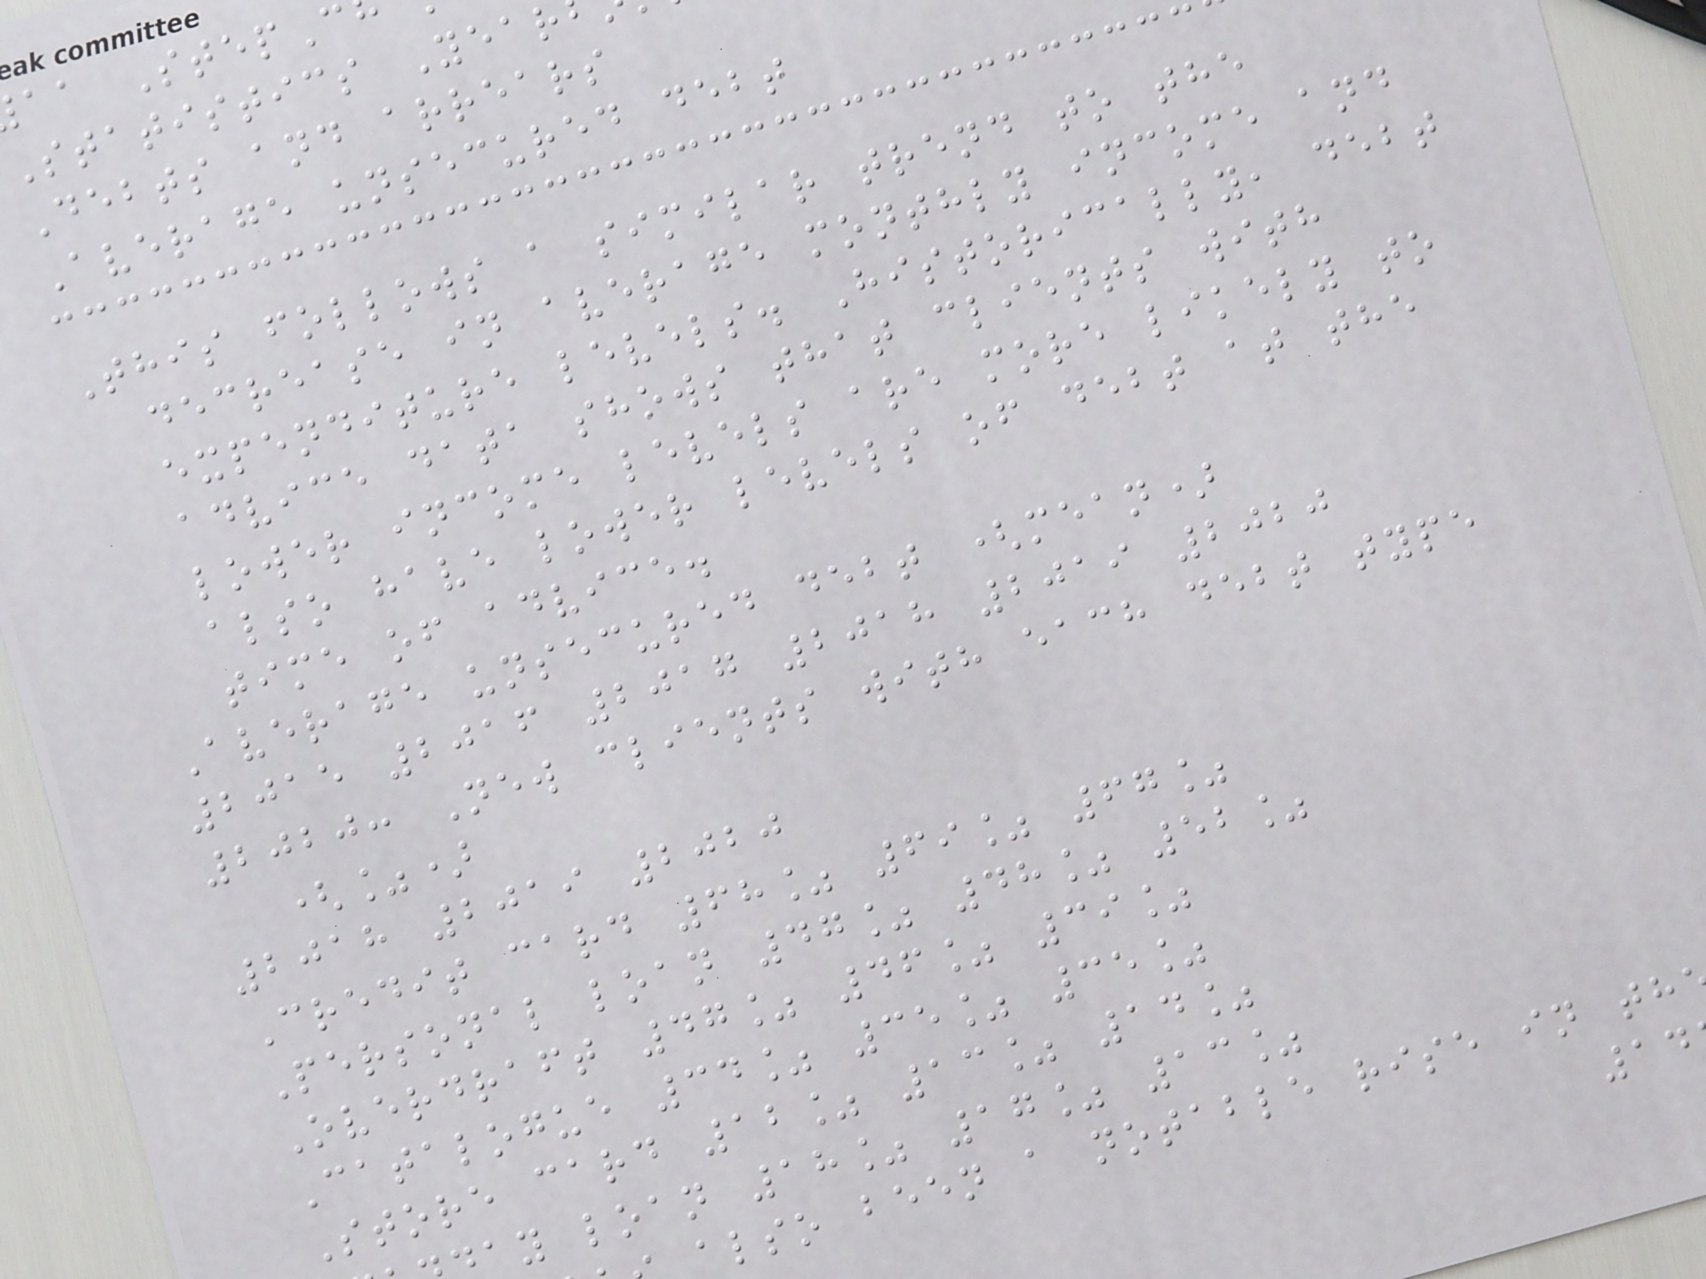aa StepC
Statistics Year
Debts and arrears
Average unsecured debt
This follows a similar trend to the
decrease in average monthly income and
expenditure levels. Historically, debt
advice data shows that clients with
lower income levels are more likely to
also have lower levels of debt at the
time of advice.
Average unsecured debt (mean)
2015 2016 2017 2018 2019 2020
2020: New clients with each debt type
(%)
2018 2019 2020
Credit card 68% 69% 67%
Personal loan 47% 48% 52%
Overdraft 47% 46% 39%
Catalogue 34% 35% 35%
Store card 12% 13% 14%
ay loan 18% 17% 13%
also been a notable rise in th
